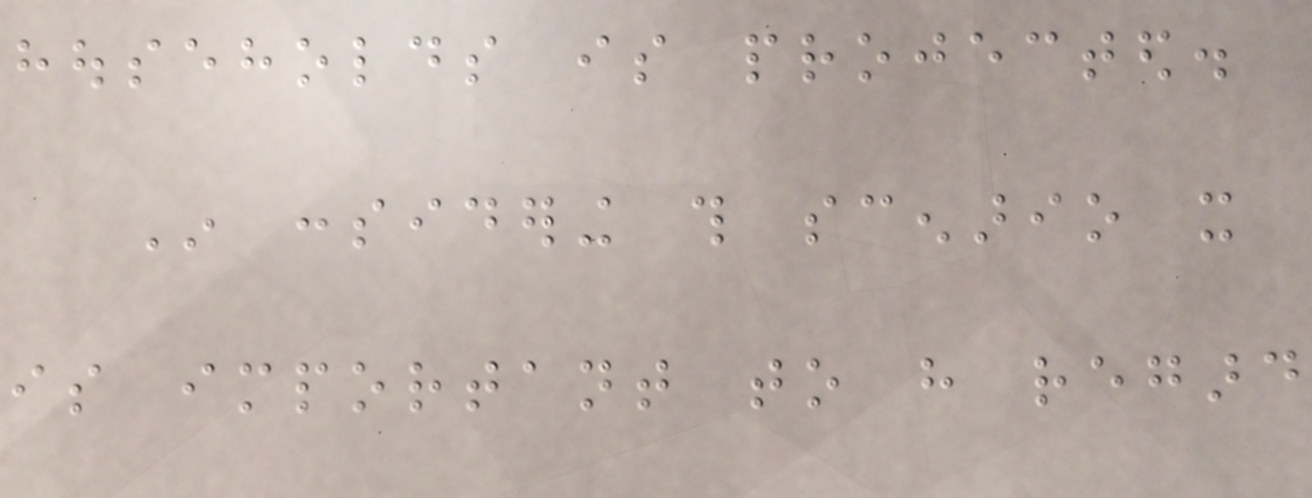households is projected.
In considering this scenario it
is important to have regard
